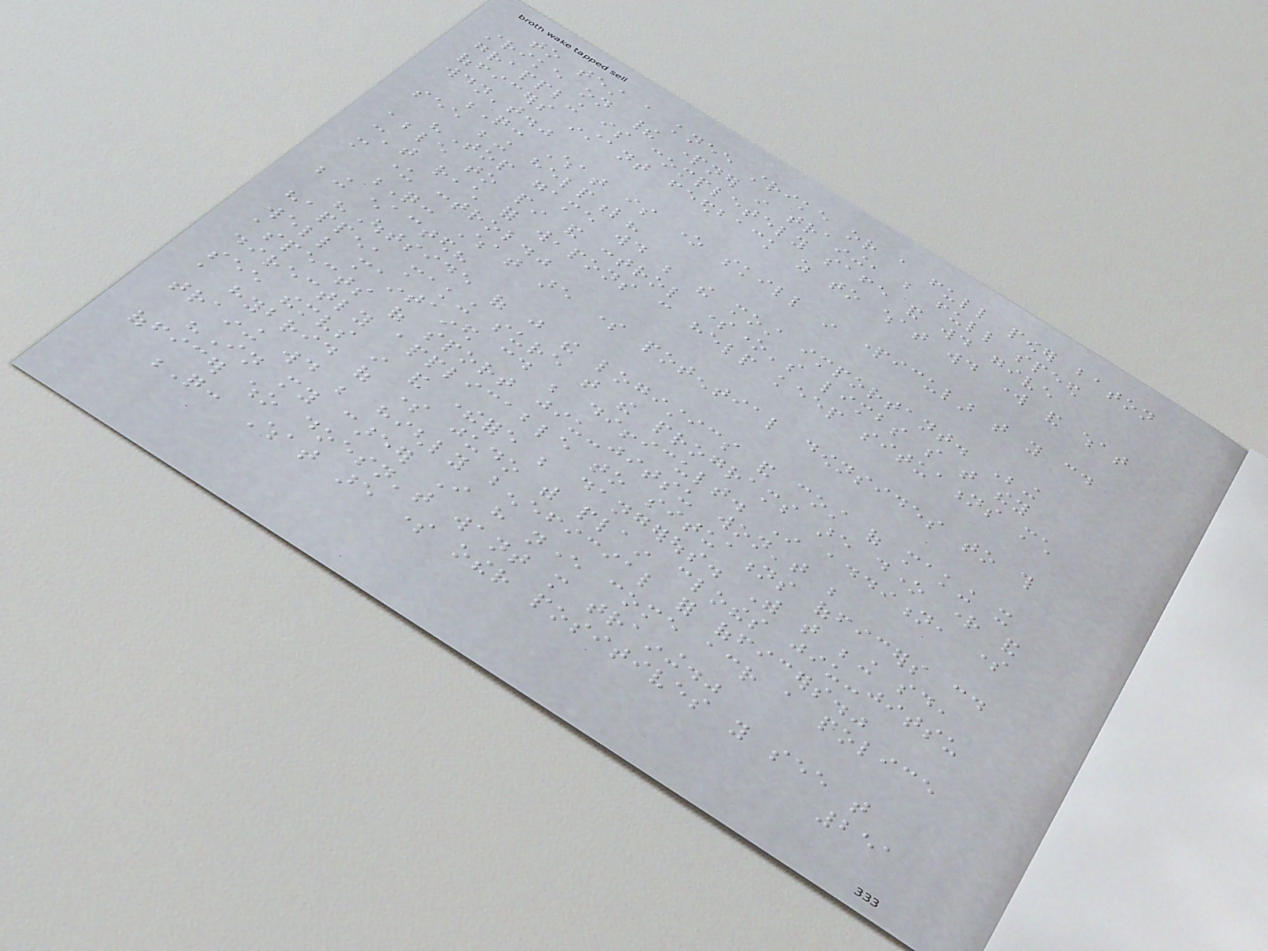to test a knee strike or a full power baton
strike on their partner in training, but full speed
grappling is completely safe and would give
officers instant feedback as to what would work and what
wouldn't."
Q: What is one skill in particular that you could
see being helpful?
"Top game would be the most important. Being
able to pin and control someone's limbs so that they
can't reach for weapons can help keep situations much
more under control."
Q: What are some potential downsides to this
being enacted?
"Outside of just the logistics and cost of making it
happen, making sure that the programs are done right and
well maintained could be difficult. In addition, some
aspects of sport jiu-jitsu won't be
directly applicable to situations officers could
see themselves in and therefore be dangerous. With that being said,
a hybrid of some judo with plain clothes jiu-jitsu
training would be highly beneficial for officers."
"In my career I have never come across a police
officer who doesn't want more training."
Q: What are some other positives you see that
251
